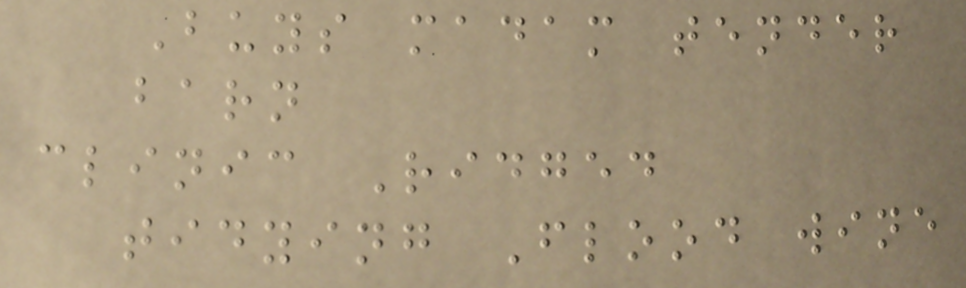Buys madam tender
barn
clinic Ridged
tidying Flood wine
